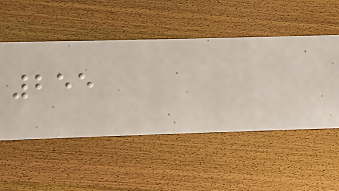255
